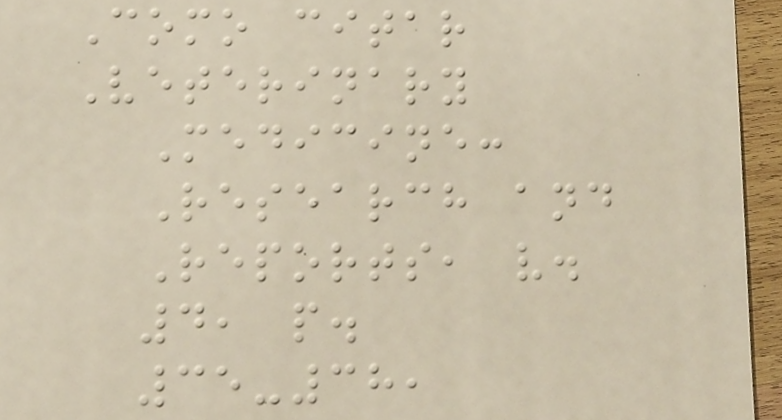Como citar
Veterinary
Medicine:
Research and
Reports, v.
4, p.
35-38,
